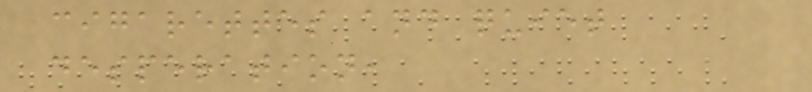cigarettes and quiet
desperation,
